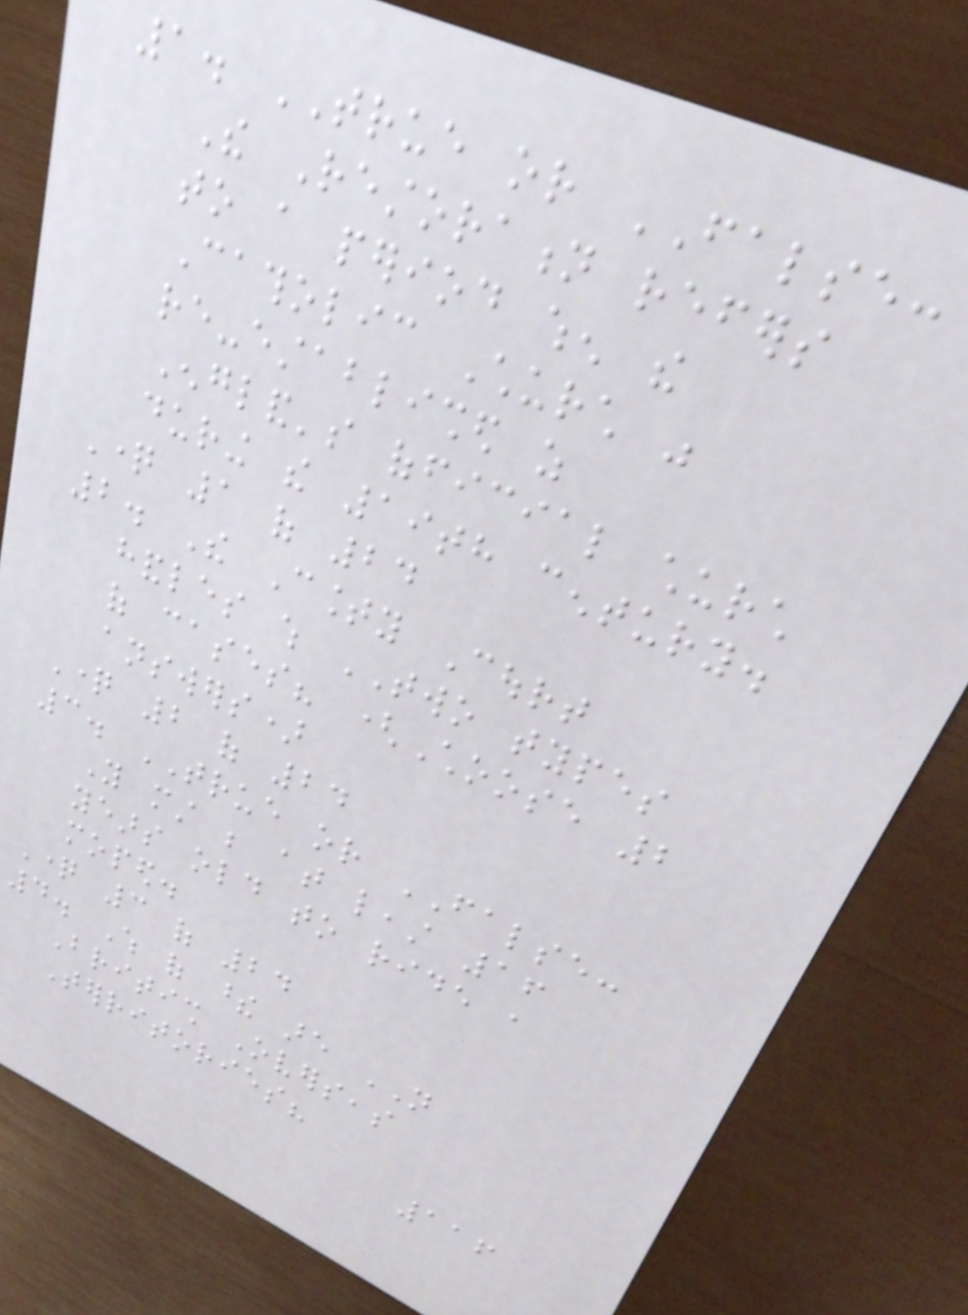1. TRUE or FALSE:
The Restoration refers
to a period when the
Catholic Church was
re-established as
England's official church
during the 19th century.
Question 1 of 24
2. The County Court
handles which TWO types
of cases? (Choose 2
answers)
Question 2 of 24
3. TRUE or FALSE:
You must be at least 16
years old to ride a
moped.
Question 3 of 24
4. Which of these are NOT
British Overseas
Territories?
116
